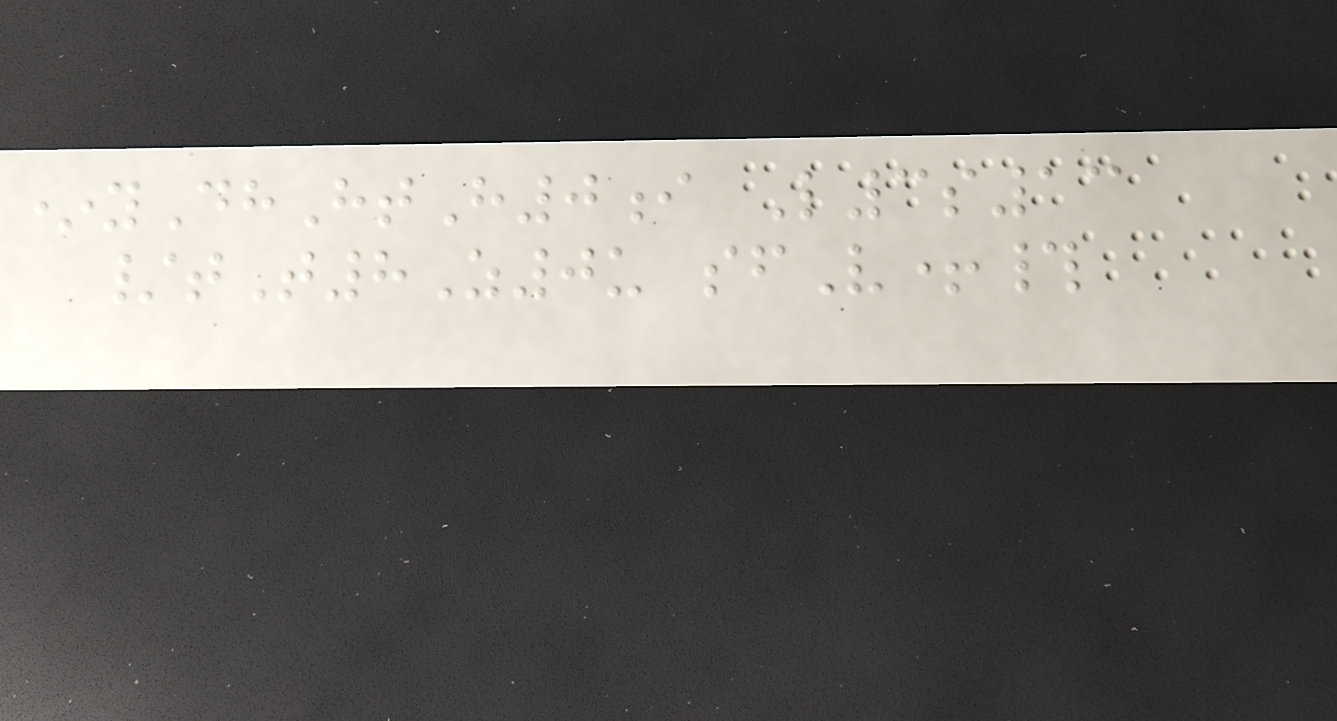*yDhHtH0i L3s13
/tT8Z0u sfV+#
